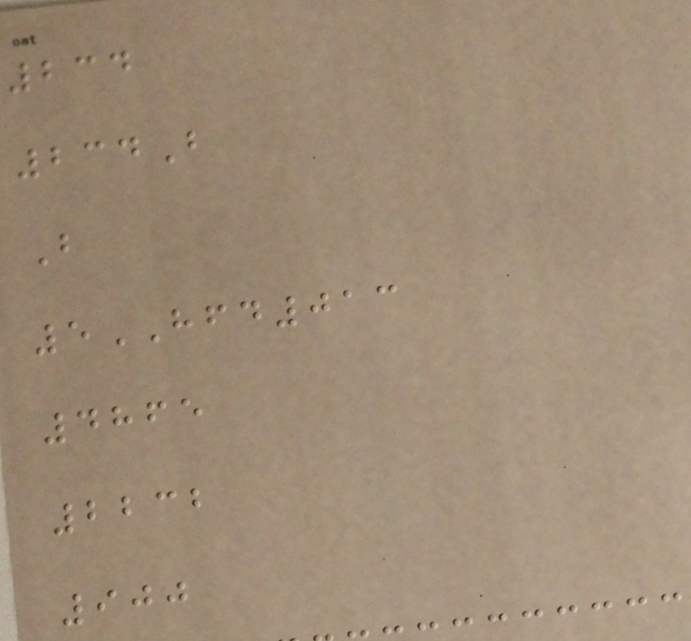234
234B
B
5HFD013
4865
2232
900
